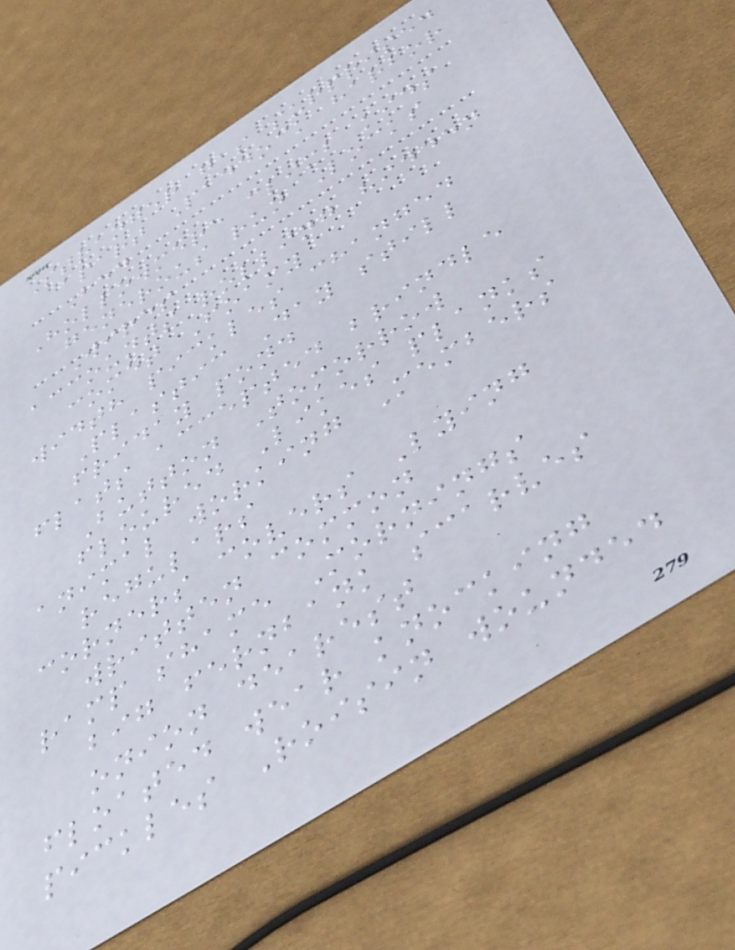Stranger gas surprised
apart Paddock harbor
Bed
Hollowmere climb kids
generous run Locks
Wires
accounts rolling hidden
comet Foamy
width pickles changed
Plastic Day still
friday pond
flats accepted brindle
Button Tomorrow
floured Likes planks
animal working Members
regulars
corners covers Lying
written common
ramp shame Mornings
big fernbank scarves
onion dearest
floated wear knocking
pickles Roisin wounded
